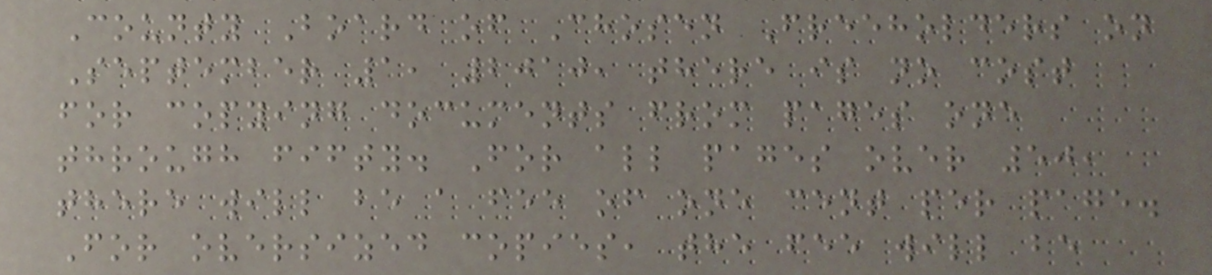County Board of Chosen Freeholders on
September 1, 2010, there is no cost
for copying documents from pages one
through fifty. For all pages over 50,
there will be a fee of one cent per page.
For oversized copies, the fee will be
